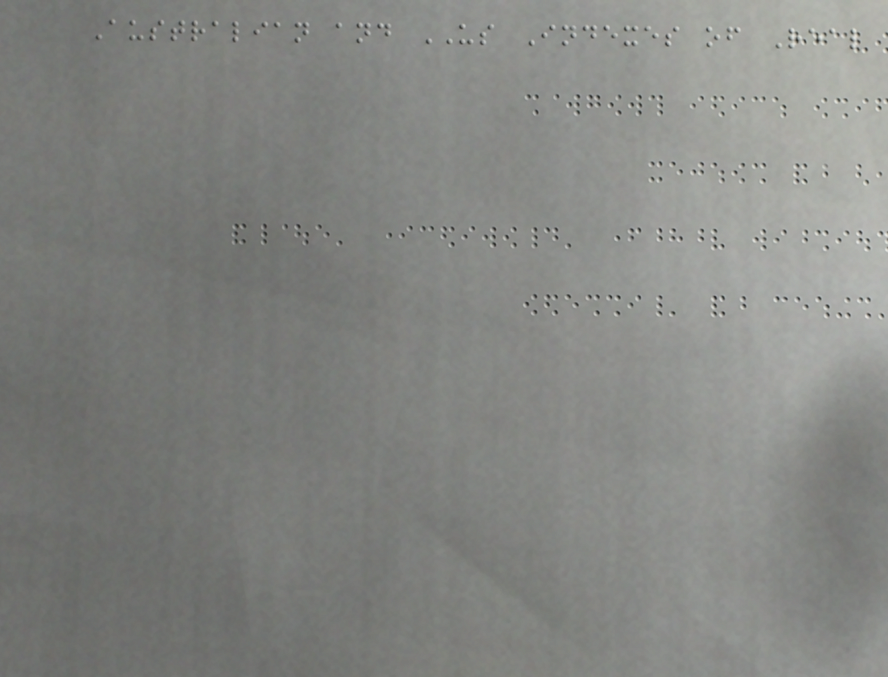Australian and US Indexes of Real
